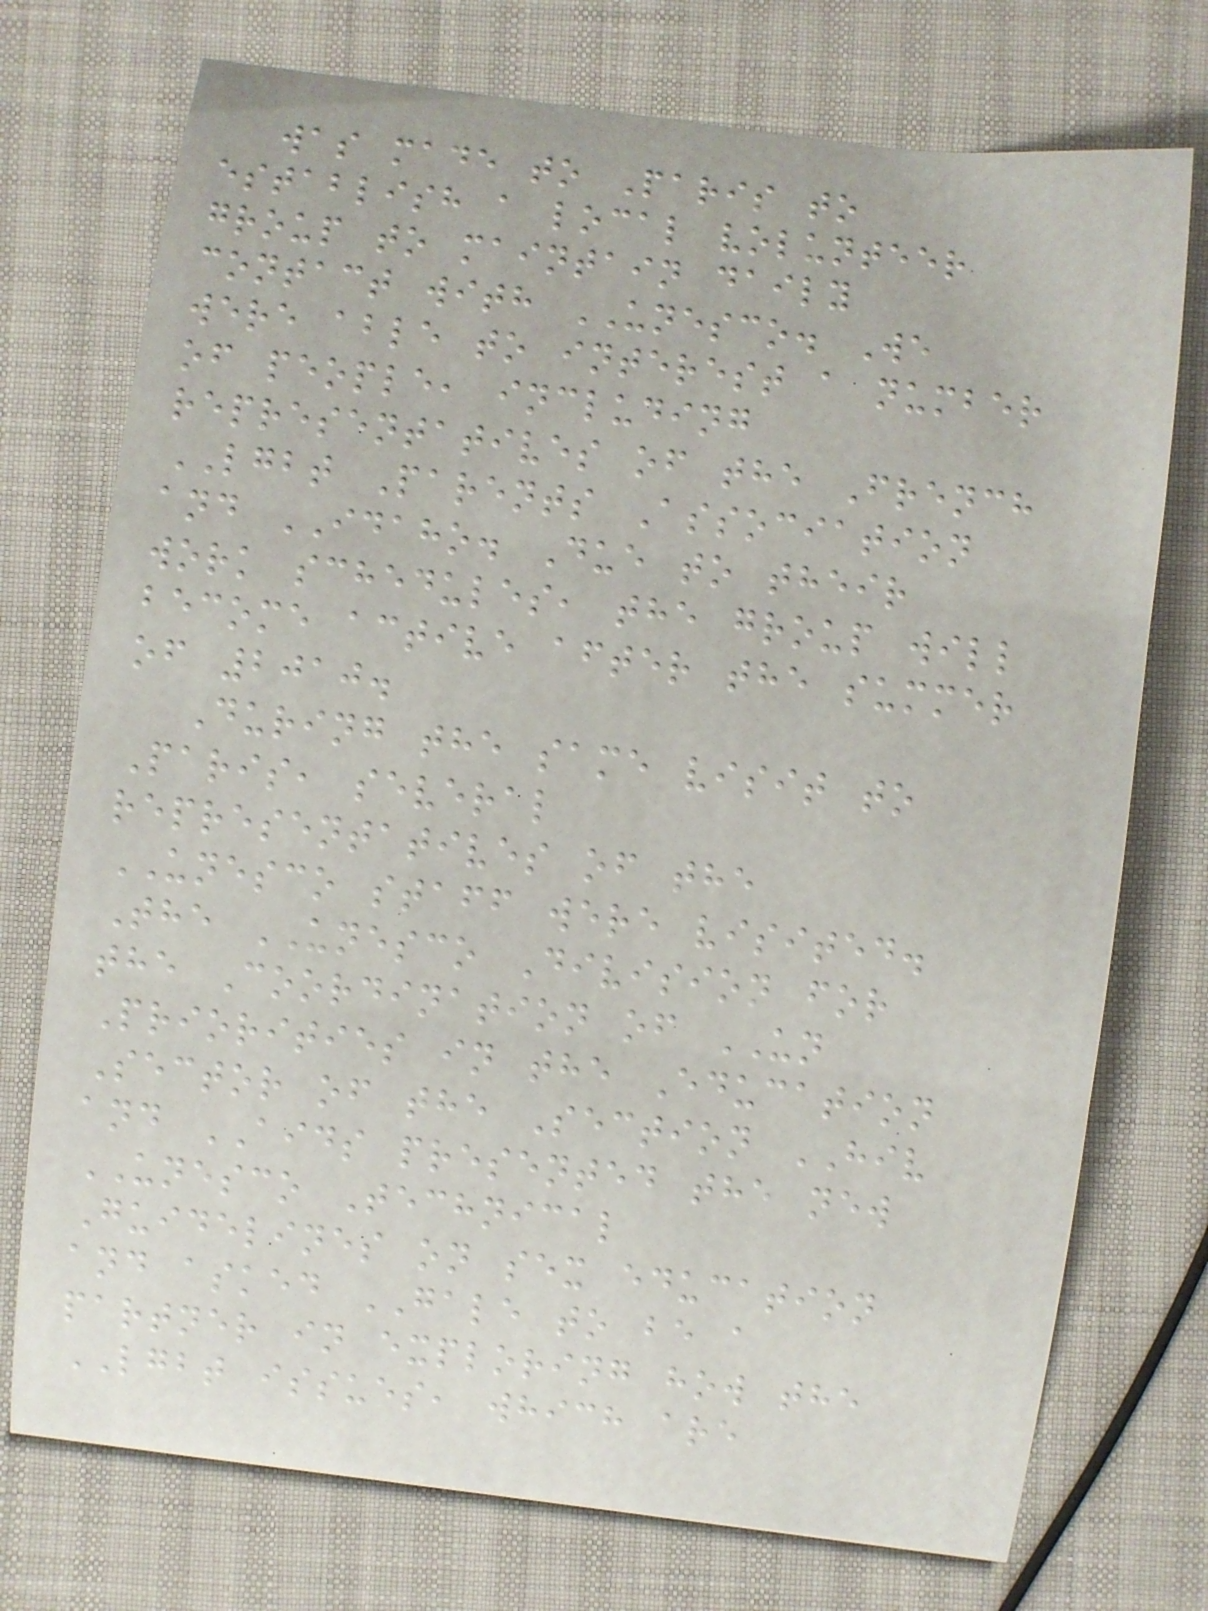was made to Paris to
establish a local volunteer
group to maintain daily
contact with UNESCO. We
were able to interest a number
of people, including
representatives of the French
LGBT Parents Association
and IDAHO. Due to their
work schedules, the group will
become active after the summer
of 2010.
During the same visit to
Paris, several
representatives of the
UNESCO staff were visited.
The UNESCO Division for
the Coordination of UN
Priorities in the Education
Sector of the Section HIV
and AIDS presented the new
UNESCO Technical
Guidelines on sex education
and asked GALE to be a
partner in exploring how the
LGBT issues, which are
